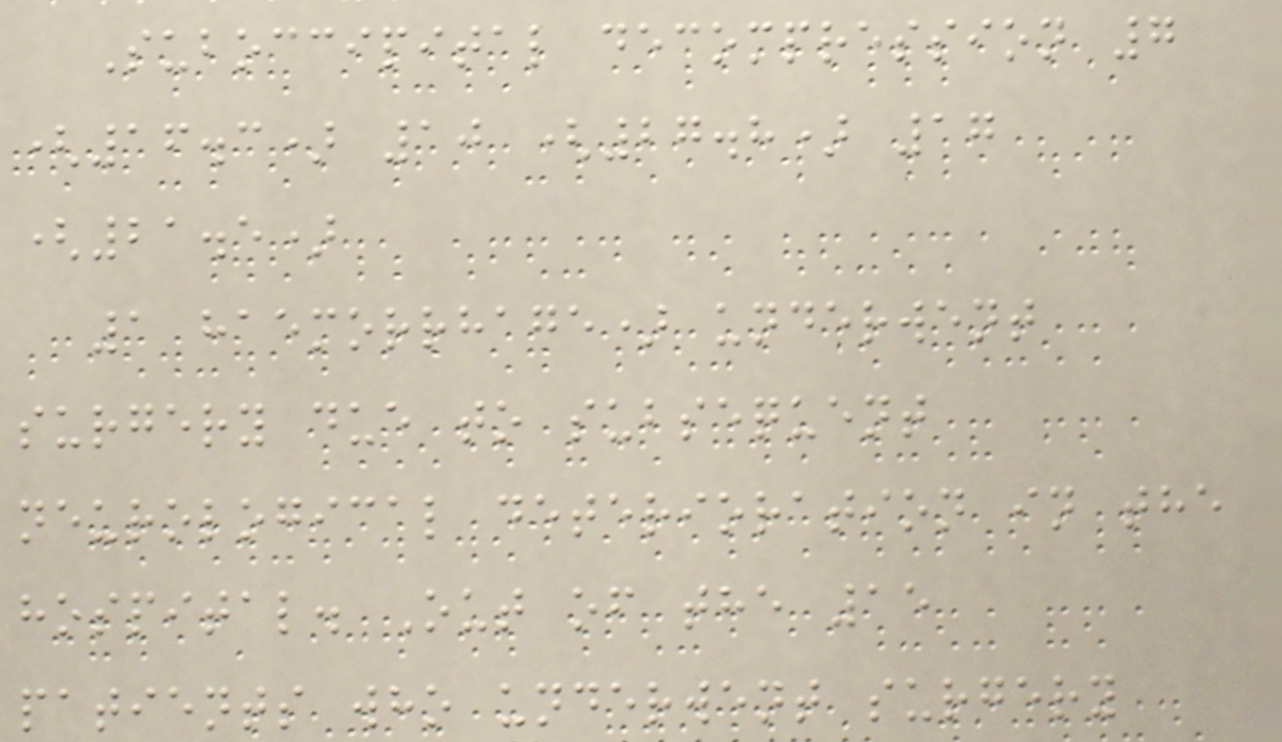Suboccipital decompression 7
(16.3) 10 (27.8) 17
(21.5)
1 haemorrhage) underwent
surgery due to subsequent
neurological deterioration in the
hospital. Out of the 15
patients who underwent surgery
